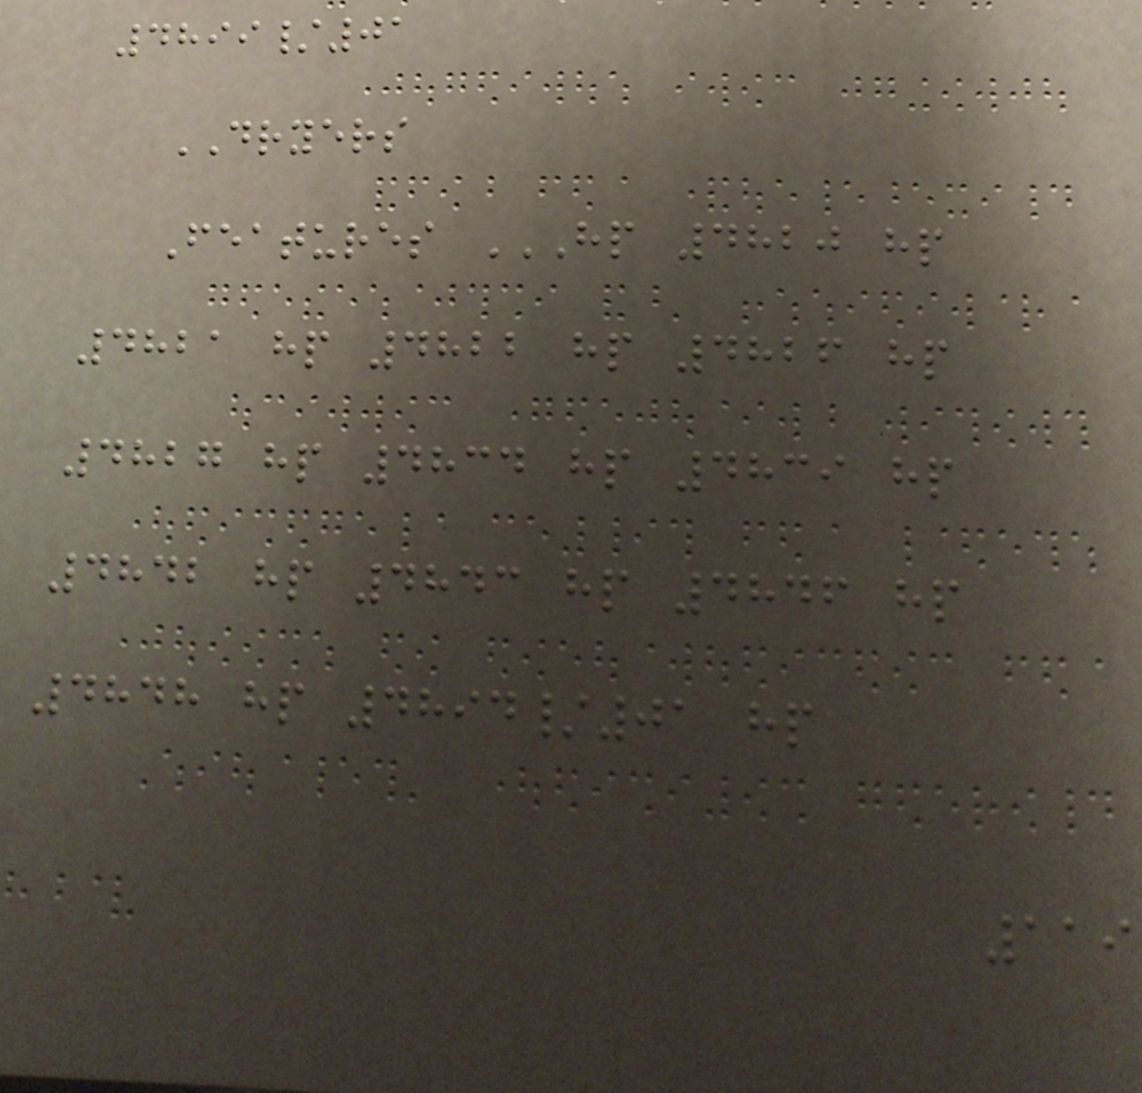4899/01
DRYERS
Features HP 4820 HP
4821 HP 4822 HP 4826 HP
4827 HP 4834 HP 4839 HP
4842 HP 4843 HP 4846 HP
4848 HP 4894/01 HP
119
